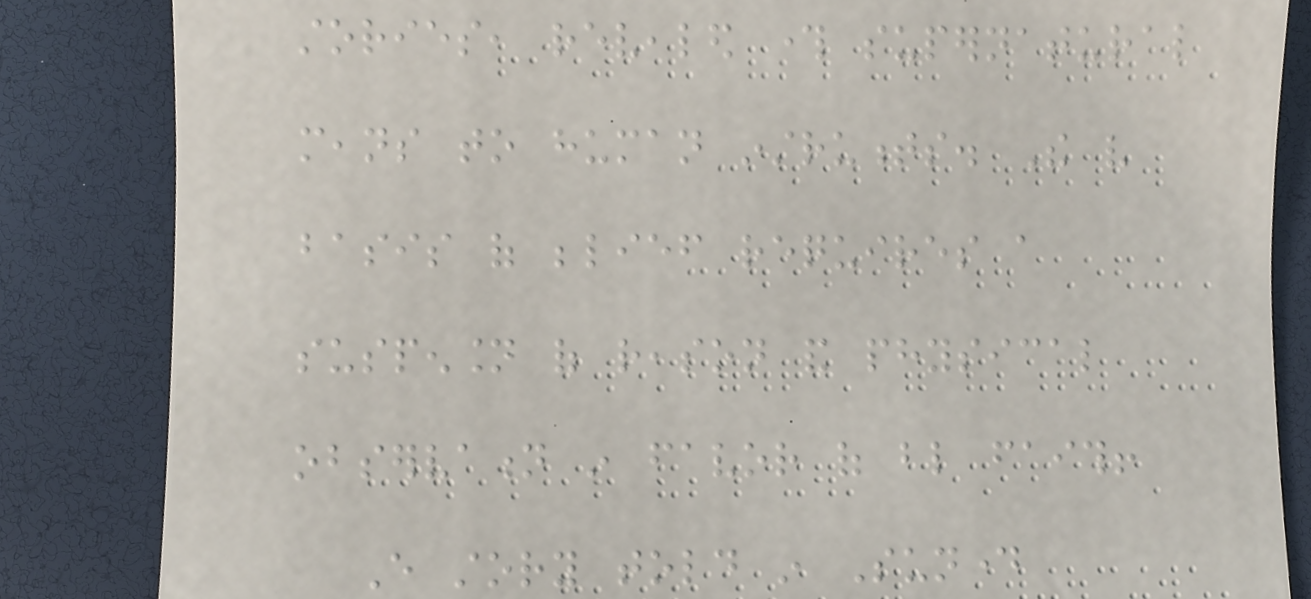stories, revealed through supernatural
means to human instruments. The very
basis of belief requires a
suspension of reason and physical
observation in favor of blind faith!
Every story told in Sunday
